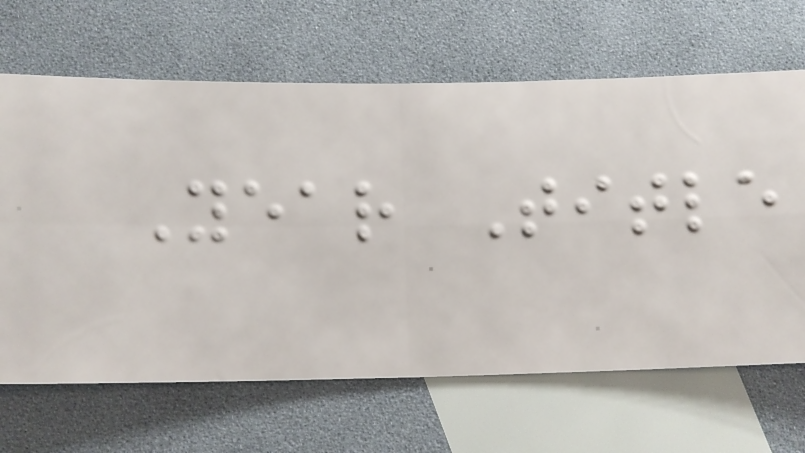Year Title
